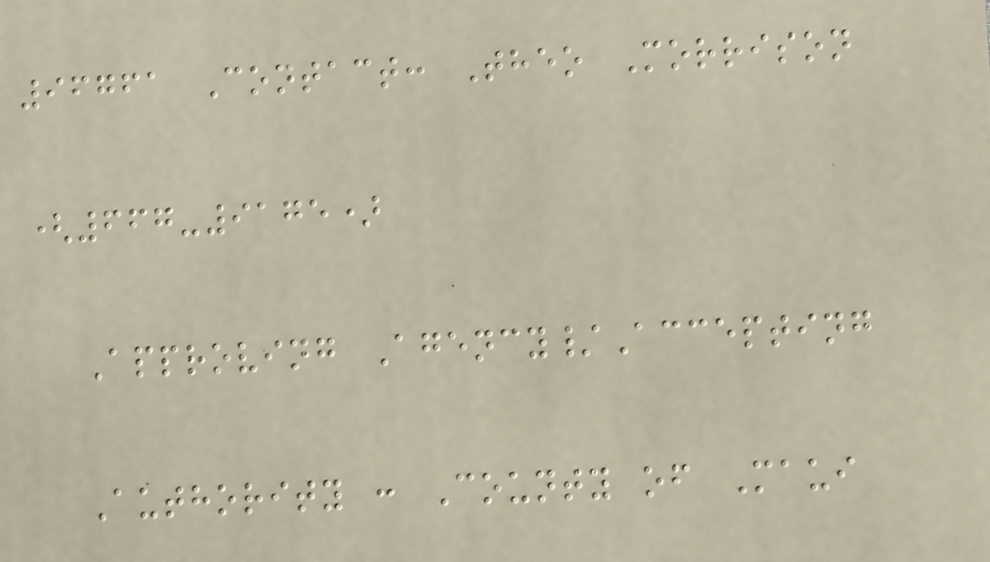96761 Contact: Theo Morrison
(667-9175)
Approving Agency/Accepting
Authority : County of Maui
